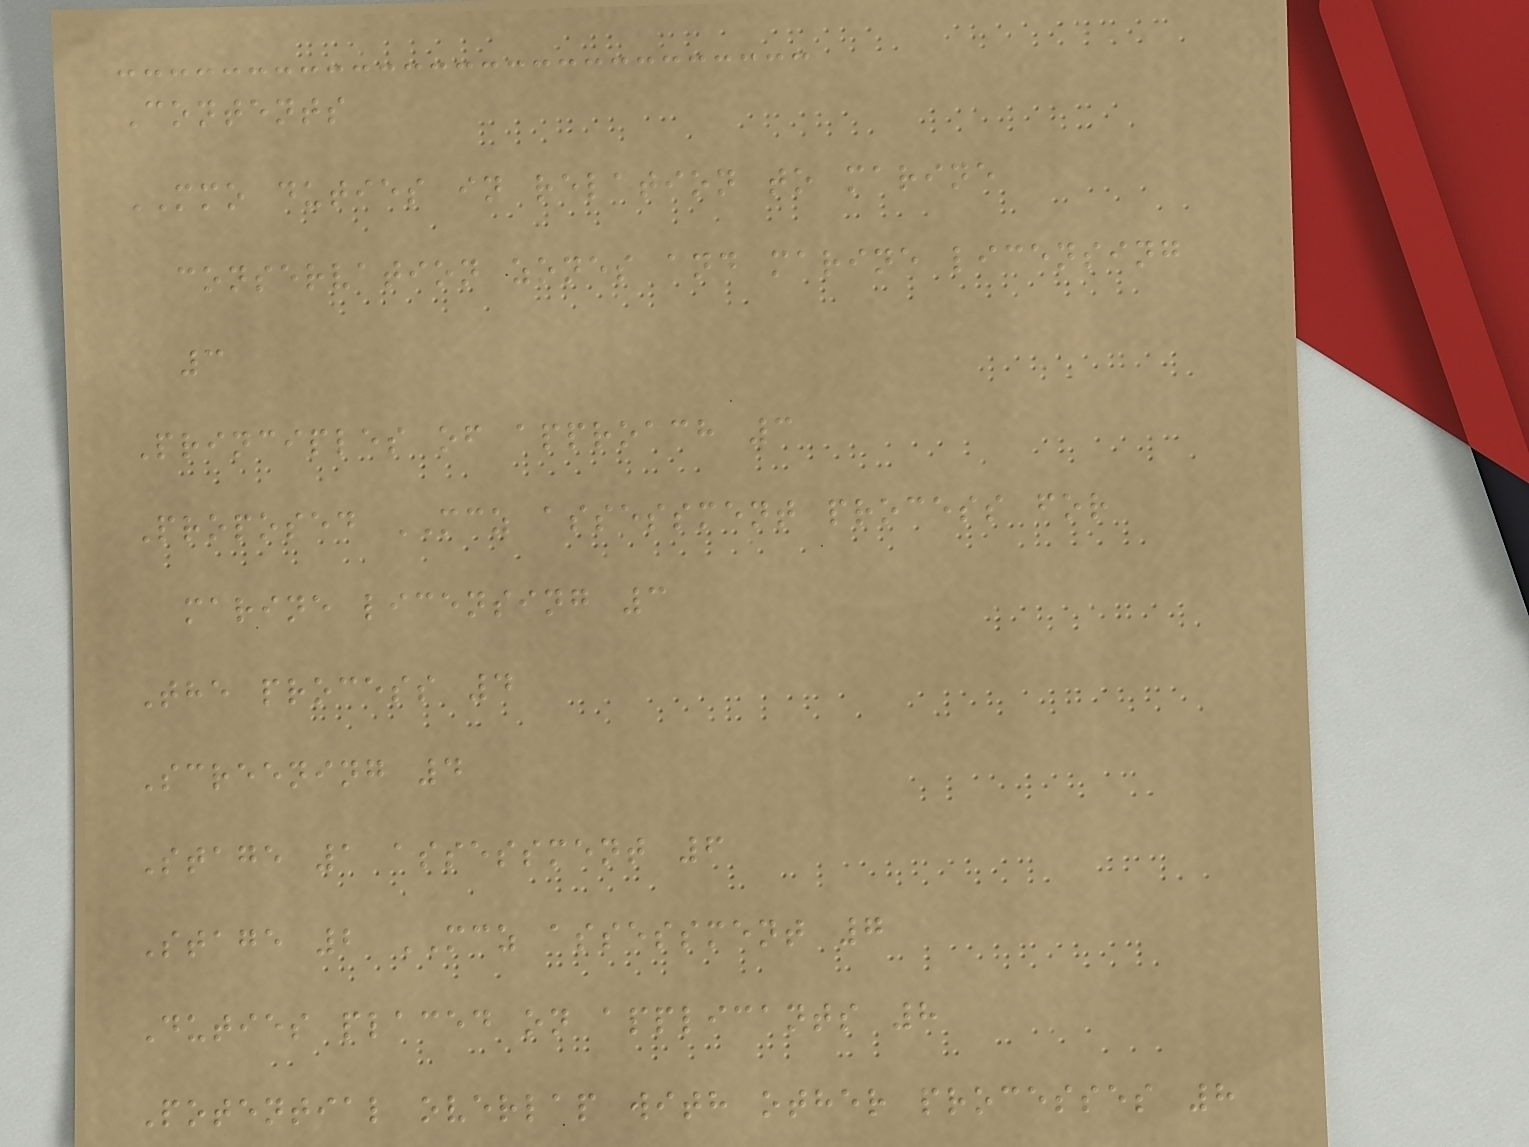Contents
MMO duties in relation to marine
conservation zones and marine licensing
3
Principles of approach 3
Proposed MCZ assessment process for
marine licensing 3
The process 4
Screening 4
Stage 1 assessment 6
Stage 2 MCZ assessment 7
Duties placed on applicants 8
Potential overlap with other processes 8
